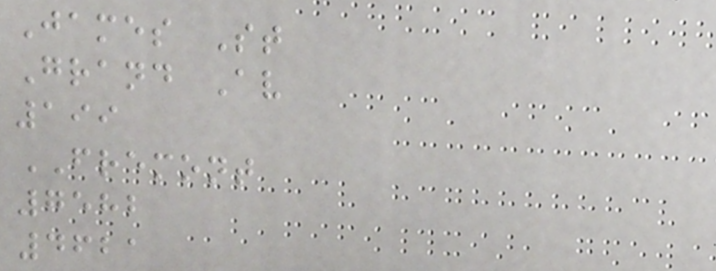James St
Grand Av
199
FREMONT
7582
4621
